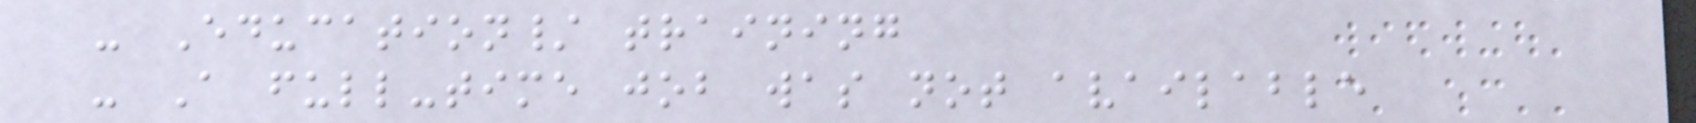- Education/ training
- A full-time job was not available
